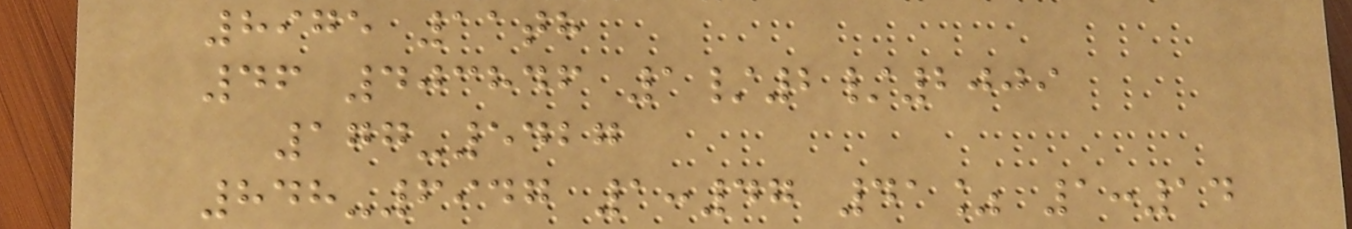8975 11th
46 403846 1/2/2009
177-5427
848-6947 1:47 41% 1:14
